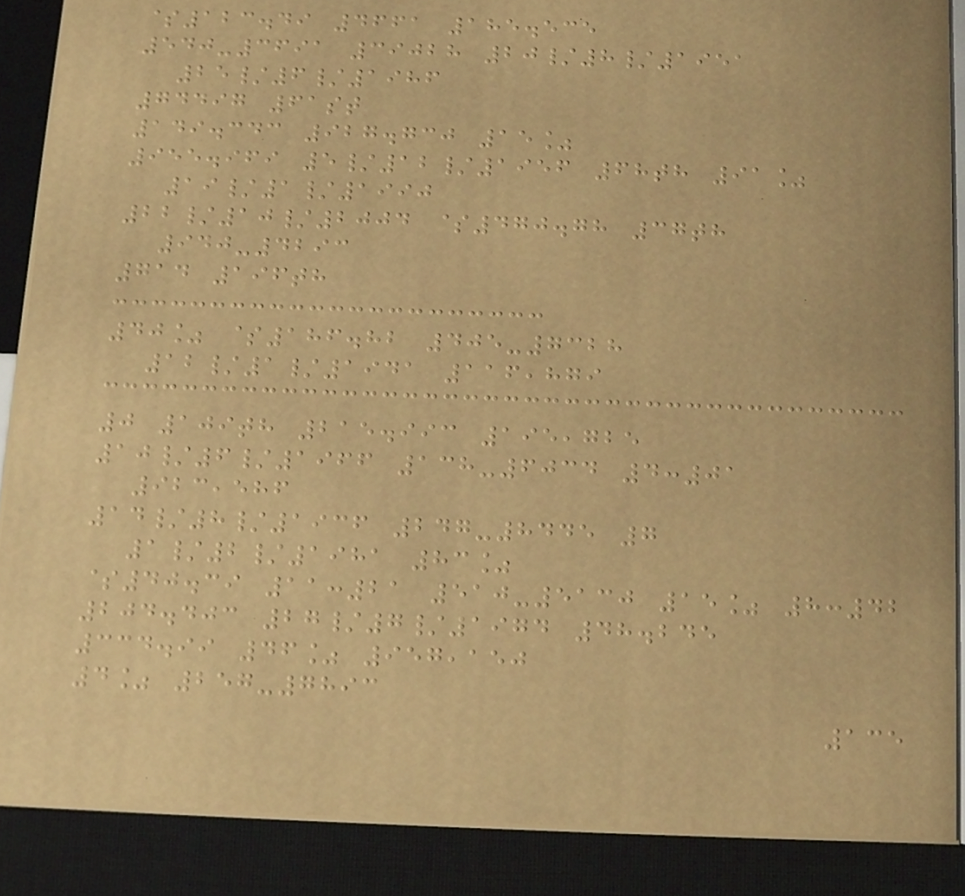$123.49 4661 185.535
540-3691 39028 20/8/1951
25/6/1986
74497 61st
149.343 927.730 15%
955.969 5/12/1956 68th 91%
19/1/1990
22/10/2004 $470.78 37th
940-4293
714 196th
40% $186.82 405-7328
12/1/1941 116,879
0 109th 215.993 195,725
10/6/1966 138-6034 4:01
923,586
14/8/1936 247-8445 7
1/2/1981 83%
$40.39 11:21 510-5130 15% 8:42
204.403 27/7/1974 48.245
334.99 46% 957,150
4% 257-7893
135
